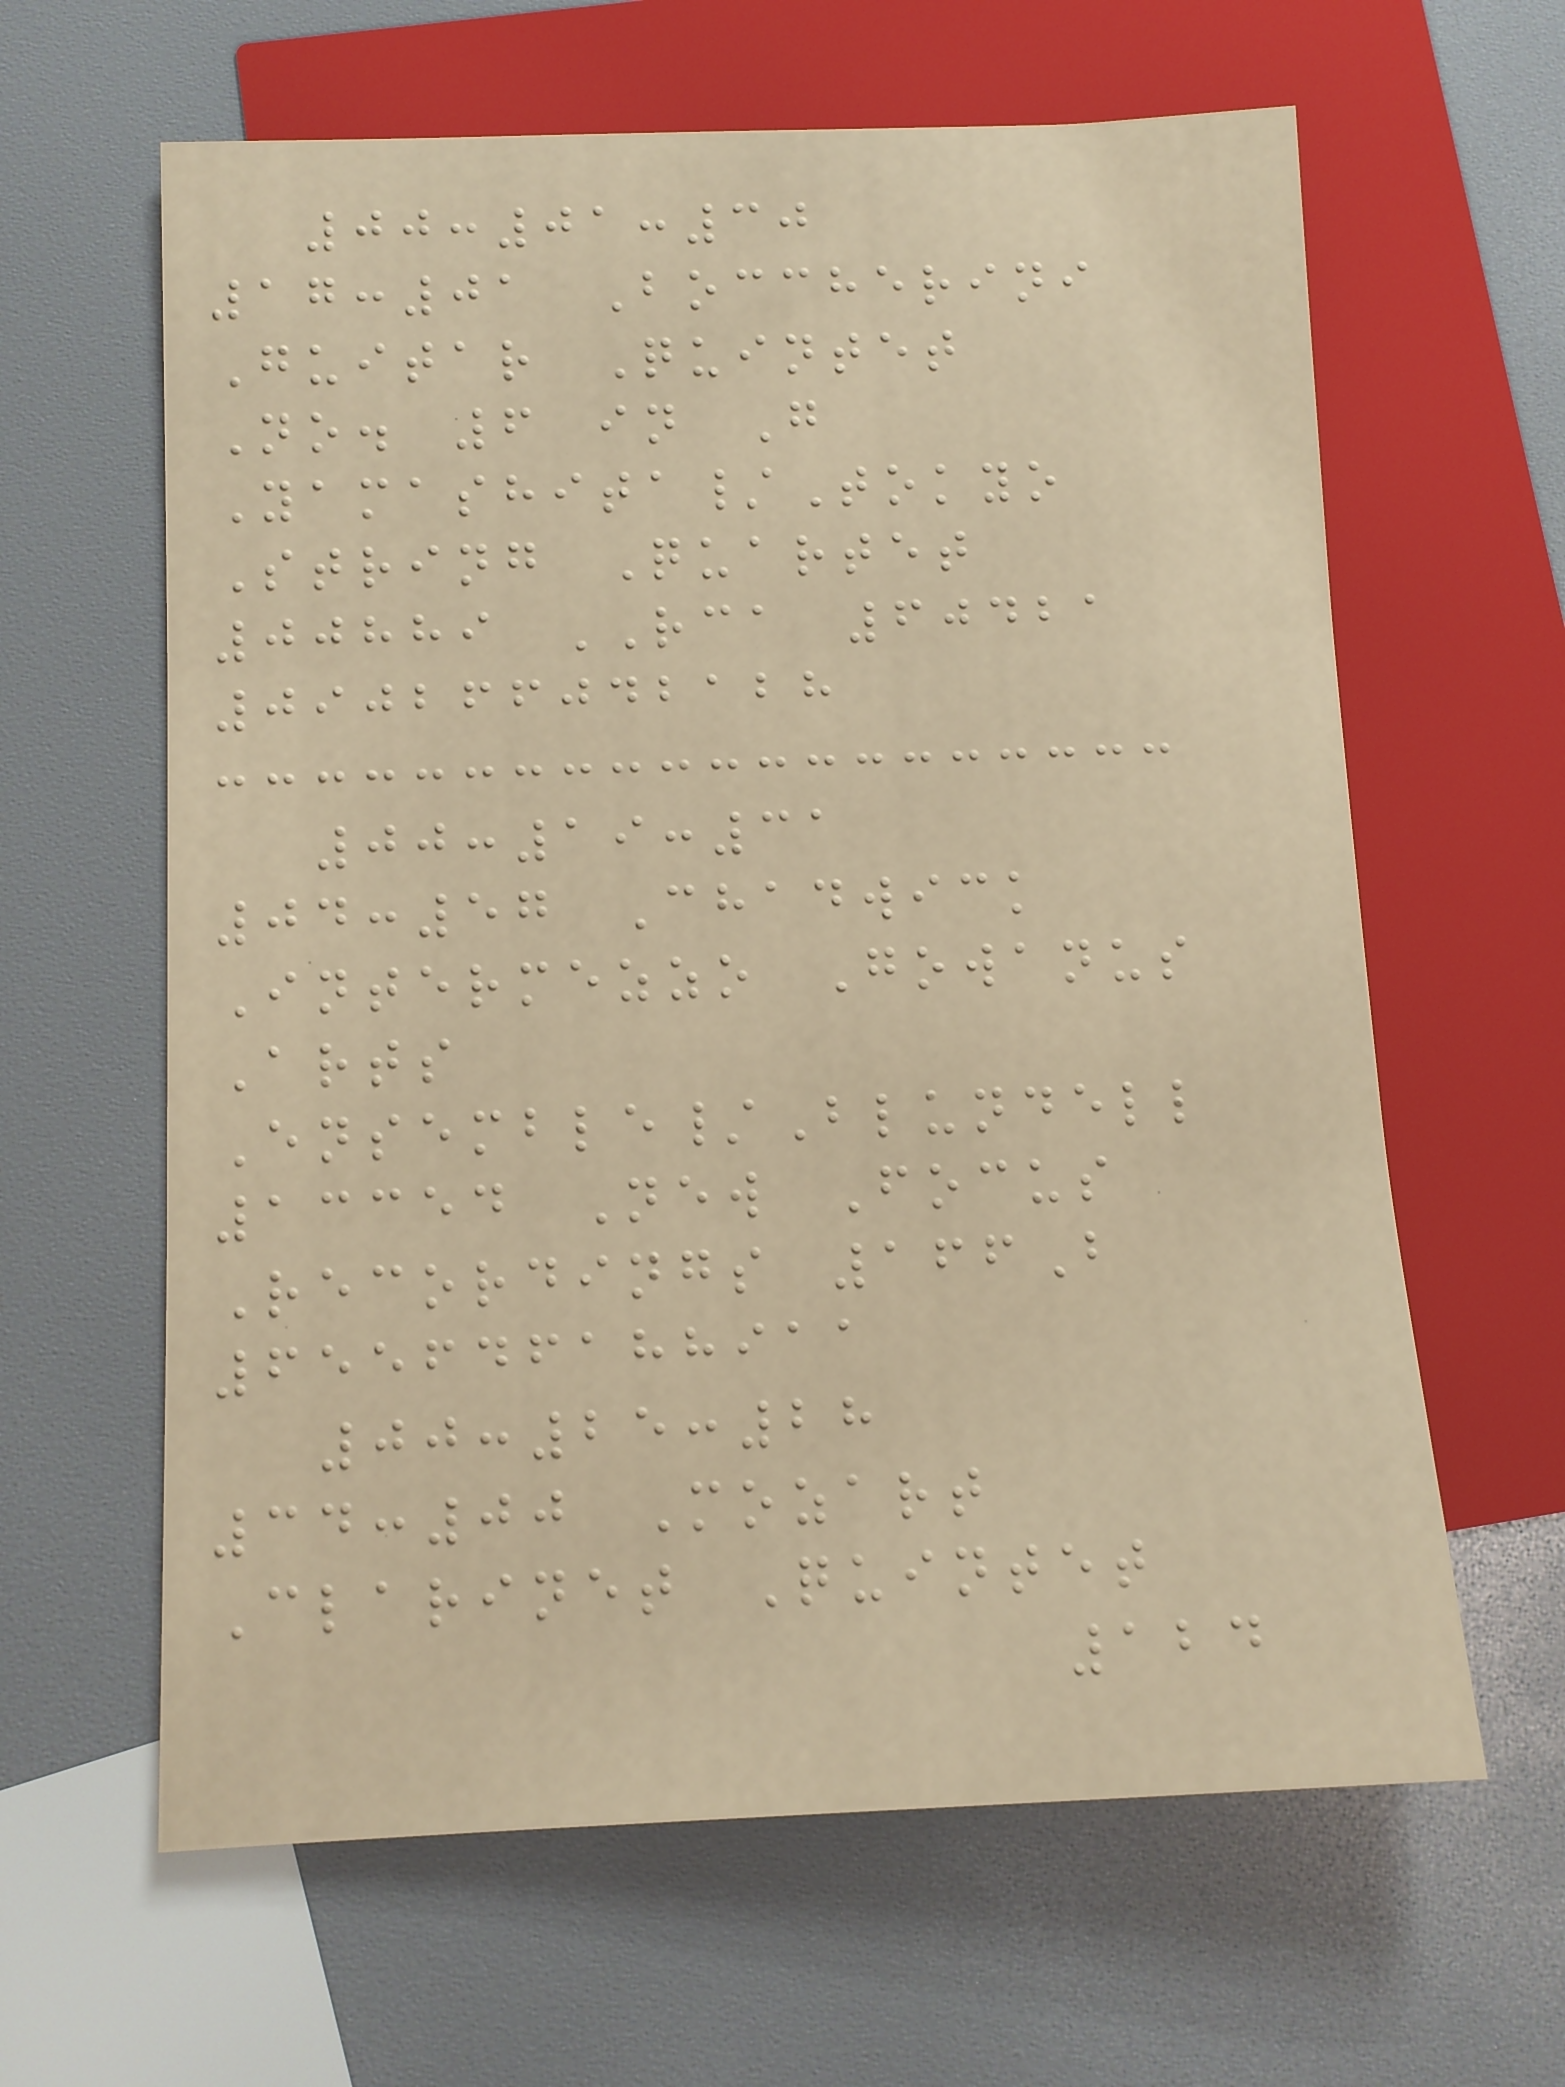00:01:30
17:01 Boccherini
Guitar Quintet
No. 6 in G
Yamashita/Tokyo
String Quartet
00889 RCA 60421
090266042128
00:19:31
04:57 Chadwick
Intermezzo Gowanus
Arts
Ensemble/Blundell
13354 New Focus
Recordings 166B
655646188911
00:25:28
34:00 Mozart
Clarinet Quintet
124
